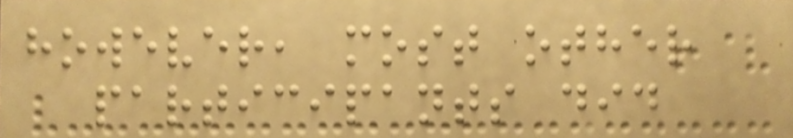however, most other
participants did
